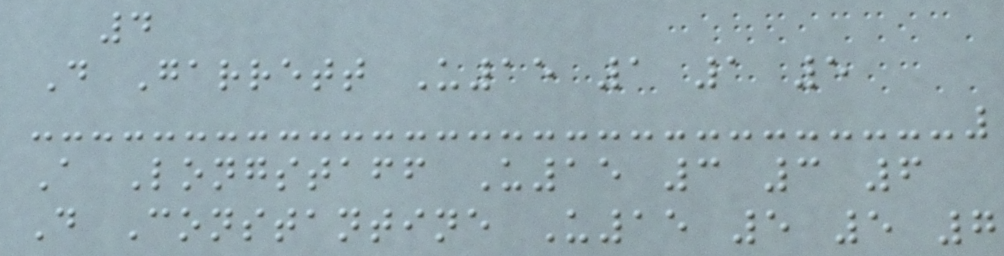4
D Garrett U15 1 1 5
A Longstaff U15 3 3 6
D Constantine U15 5 5 7
